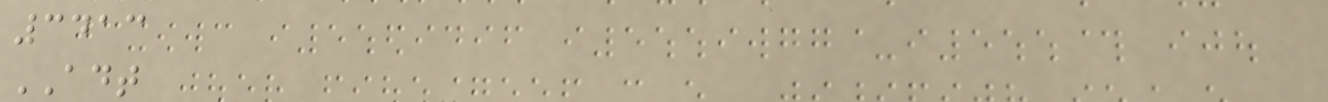3413
ADT
